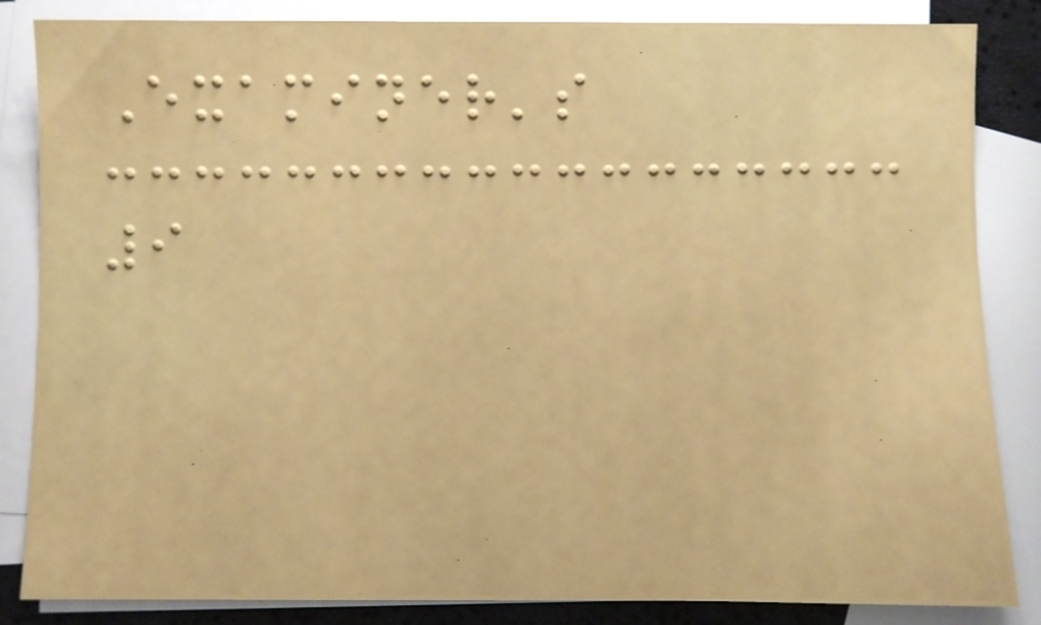Examiner's
9
